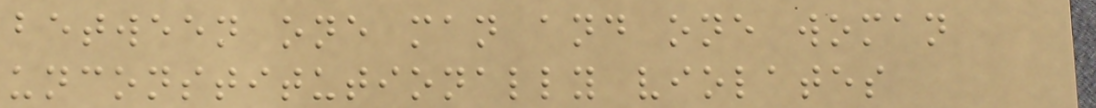between one man and one woman
unconstitutionally violates
